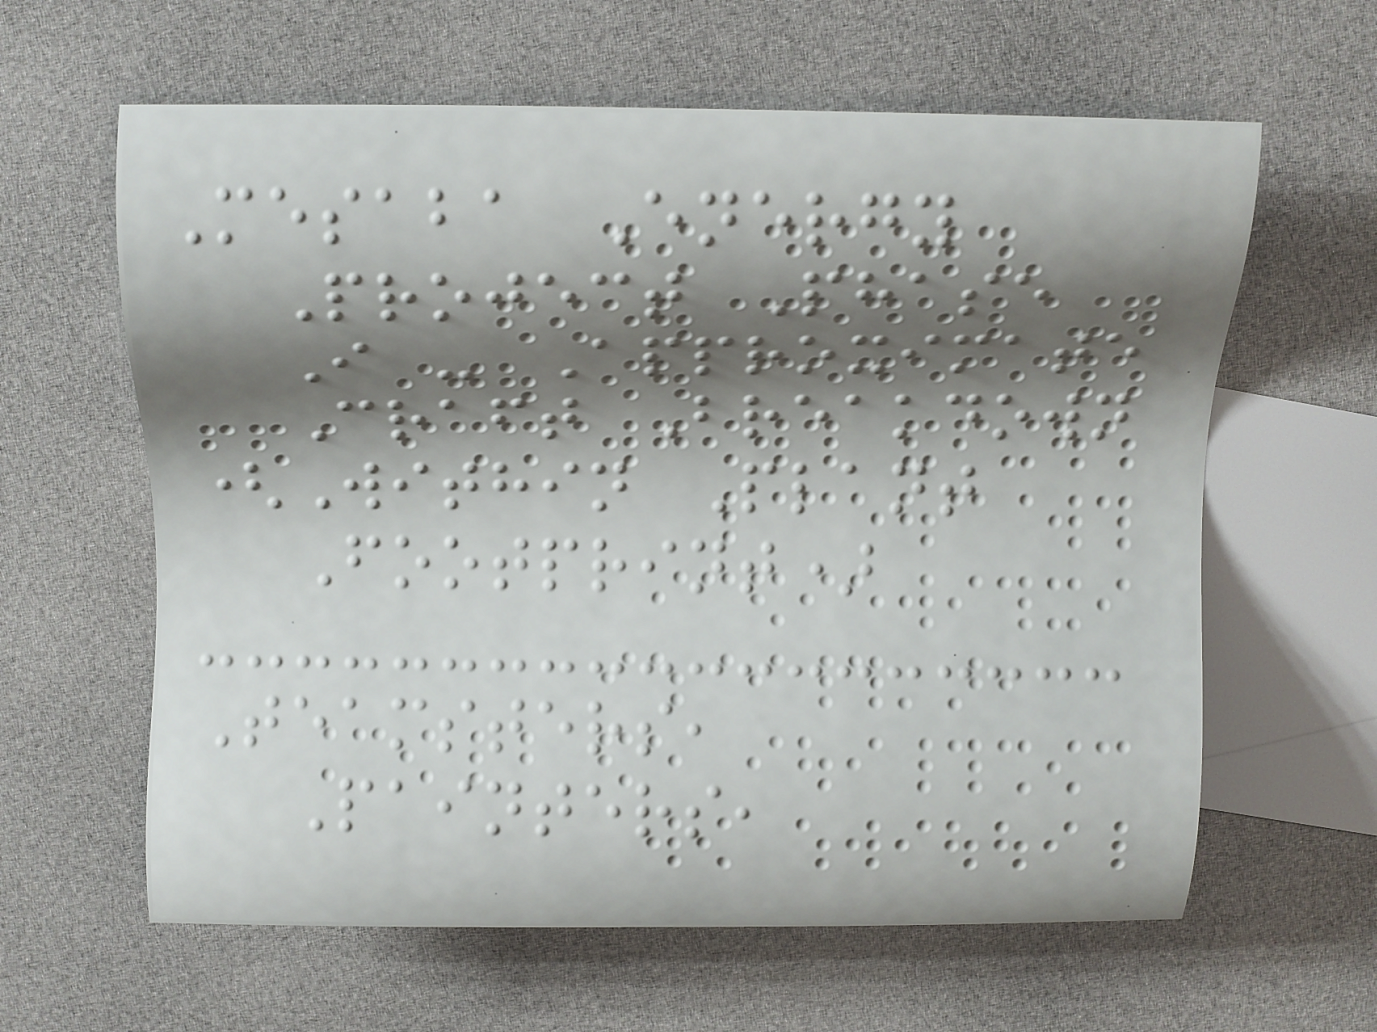Mesaba Energy
Project Phase
I - Approximate
Craft Breakdown
(Within Plant
Footprint)
Teamsters,
Painters,
